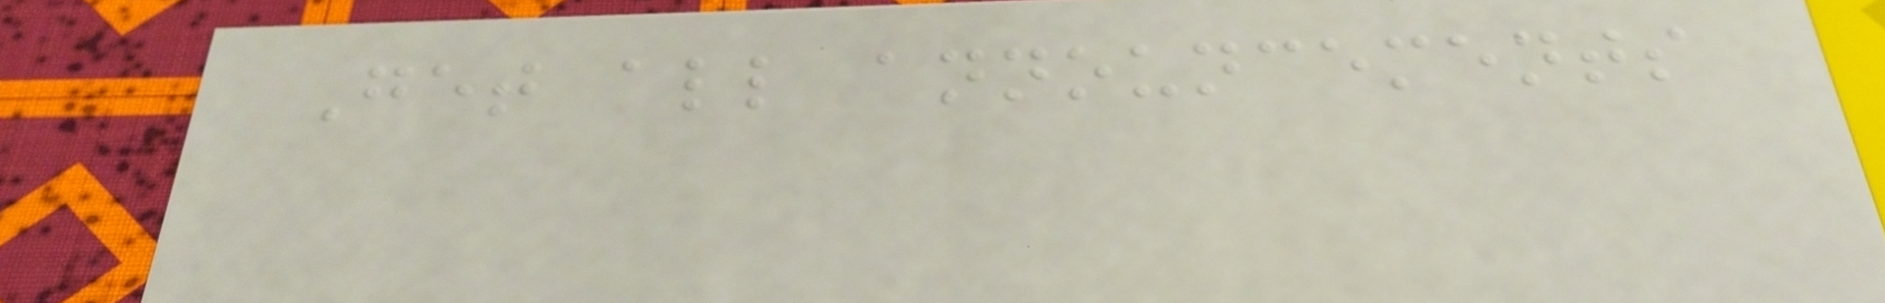Get all announcements
